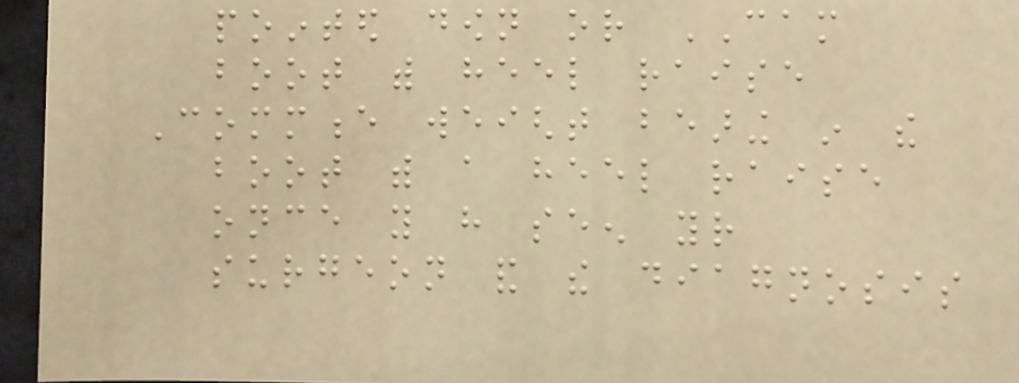pointed down or CAM
boot with heel raise
Commence weight bearing in the
boot with a heel raise
once you have seen your
surgeon and the diagnosis
